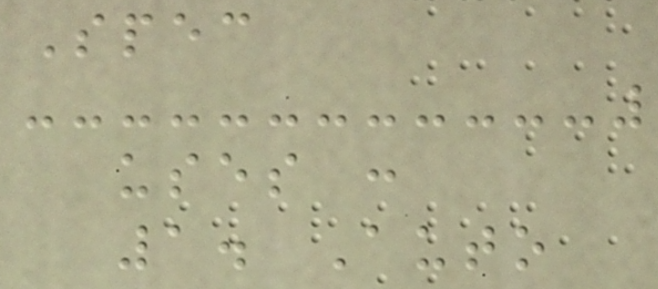Spec
uses :
1. Auto
